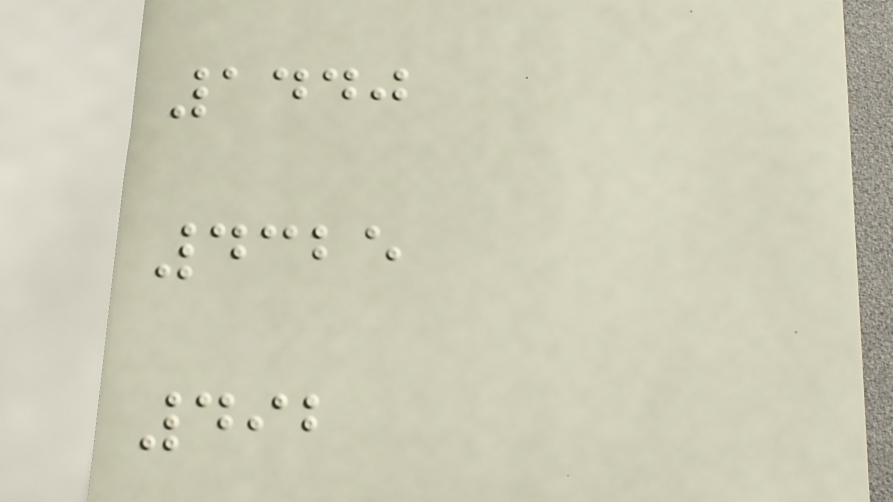1440
4325
492
